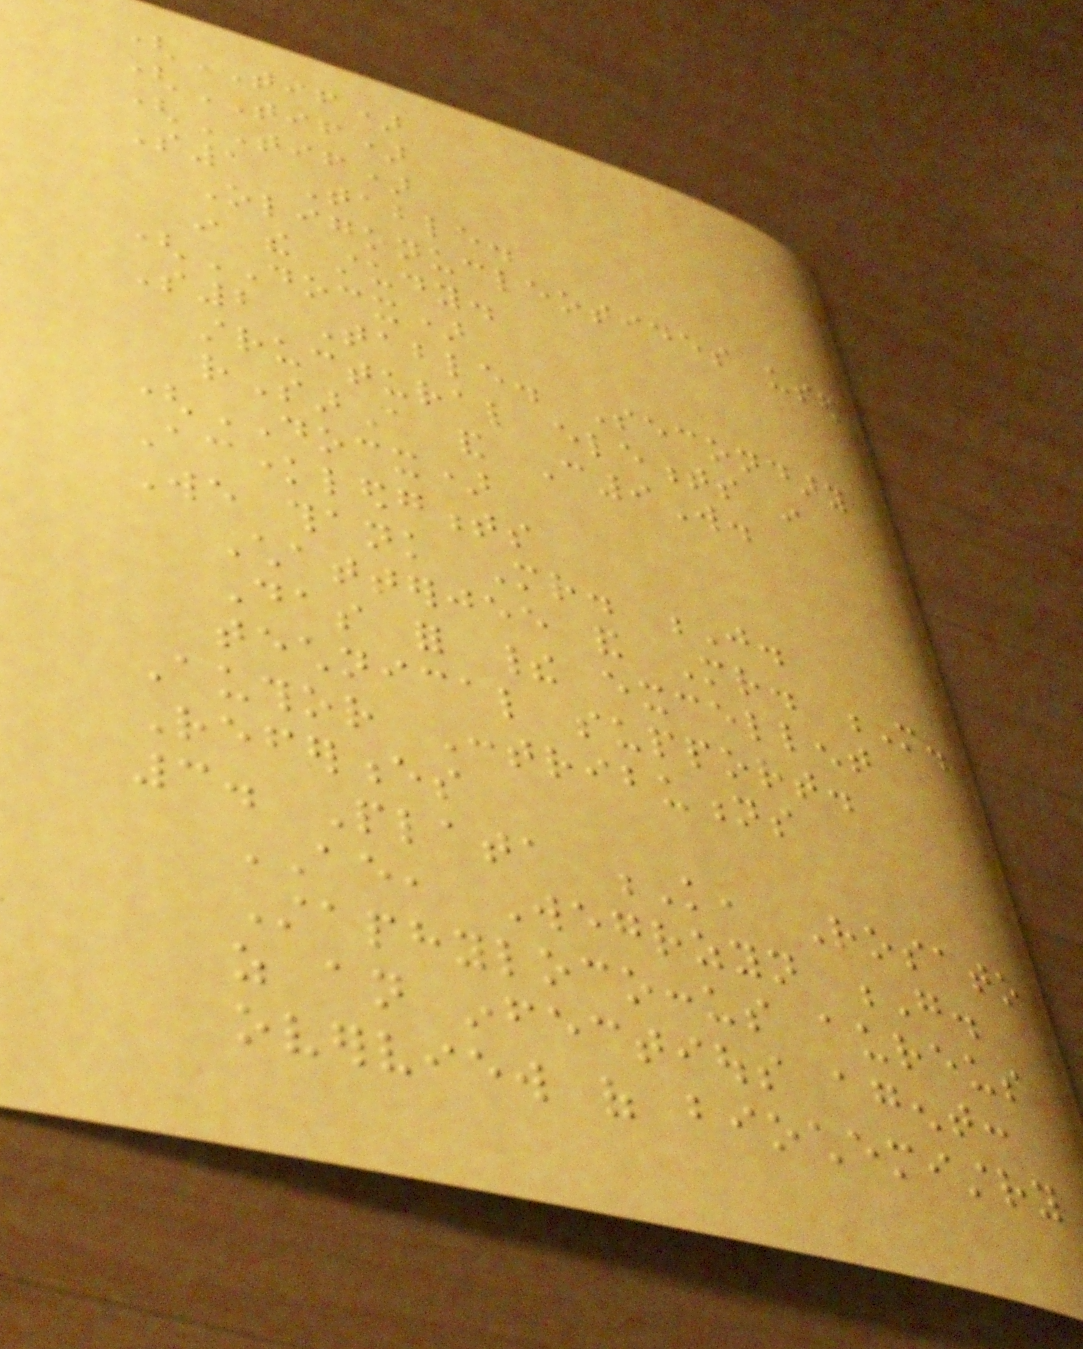(TIF)
(TIF)
(TIF)
S1 Table.
Oligonucleotides used
in the study.
(DOCX)
S2 Table. Secondary
structural elements in
rSarA and C9W.
(DOCX)
Acknowledgments
We thank Mr. J.
Chatterjee and Mr. M.
Das for their excellent
technical support.
Author Contributions
References
3. Plata K, Rosato
AE, Wegrzyn G.
Staphylococcus aureus
as an infectious agent:
overview of biochemistry
